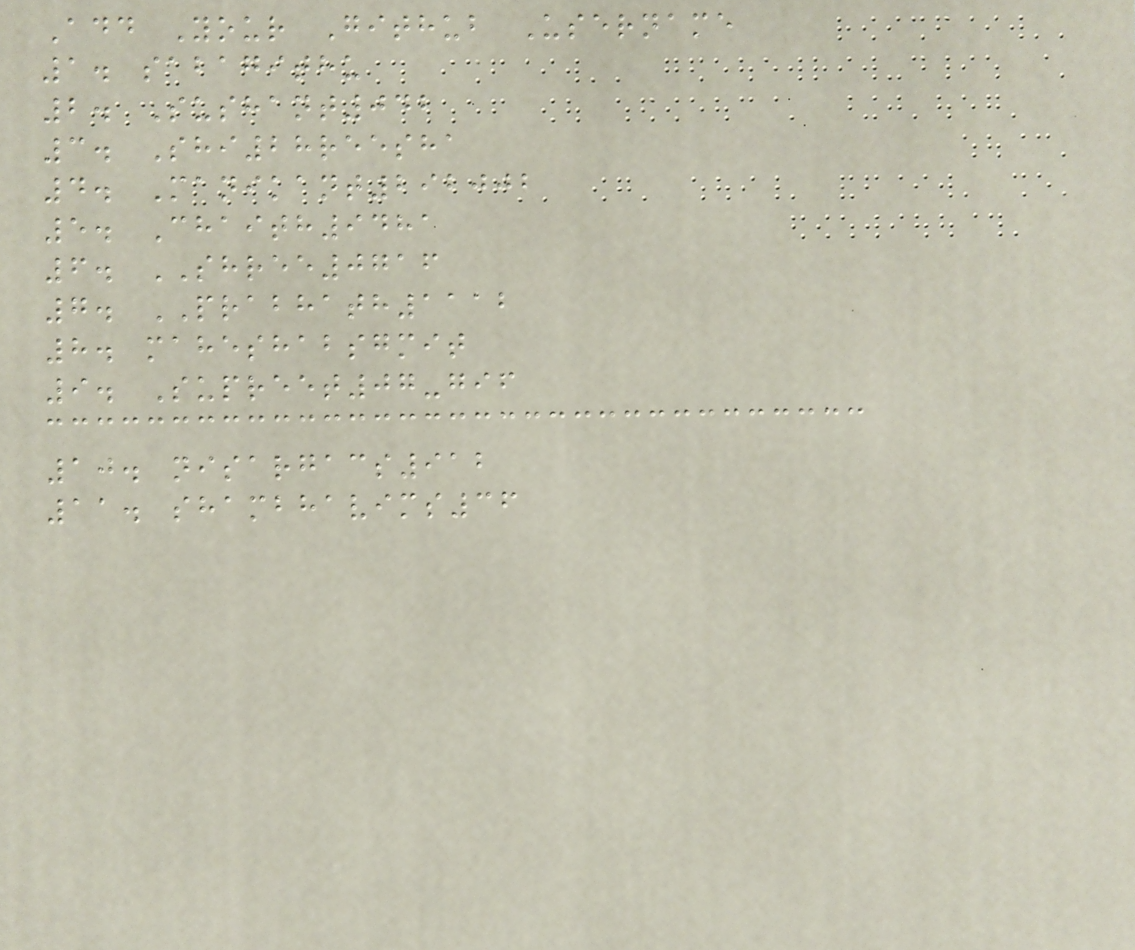Add Your Github Username
1. sabagithu
2. Sushant042
3. Shi28reesha
4. Manikant292002
5. Chaith9481
6. SHREE0716
7. PRABHATH1112
8. maheshabsgmit
9. Supreet07-gif
10. nisargacs912
11. shambhavims36
